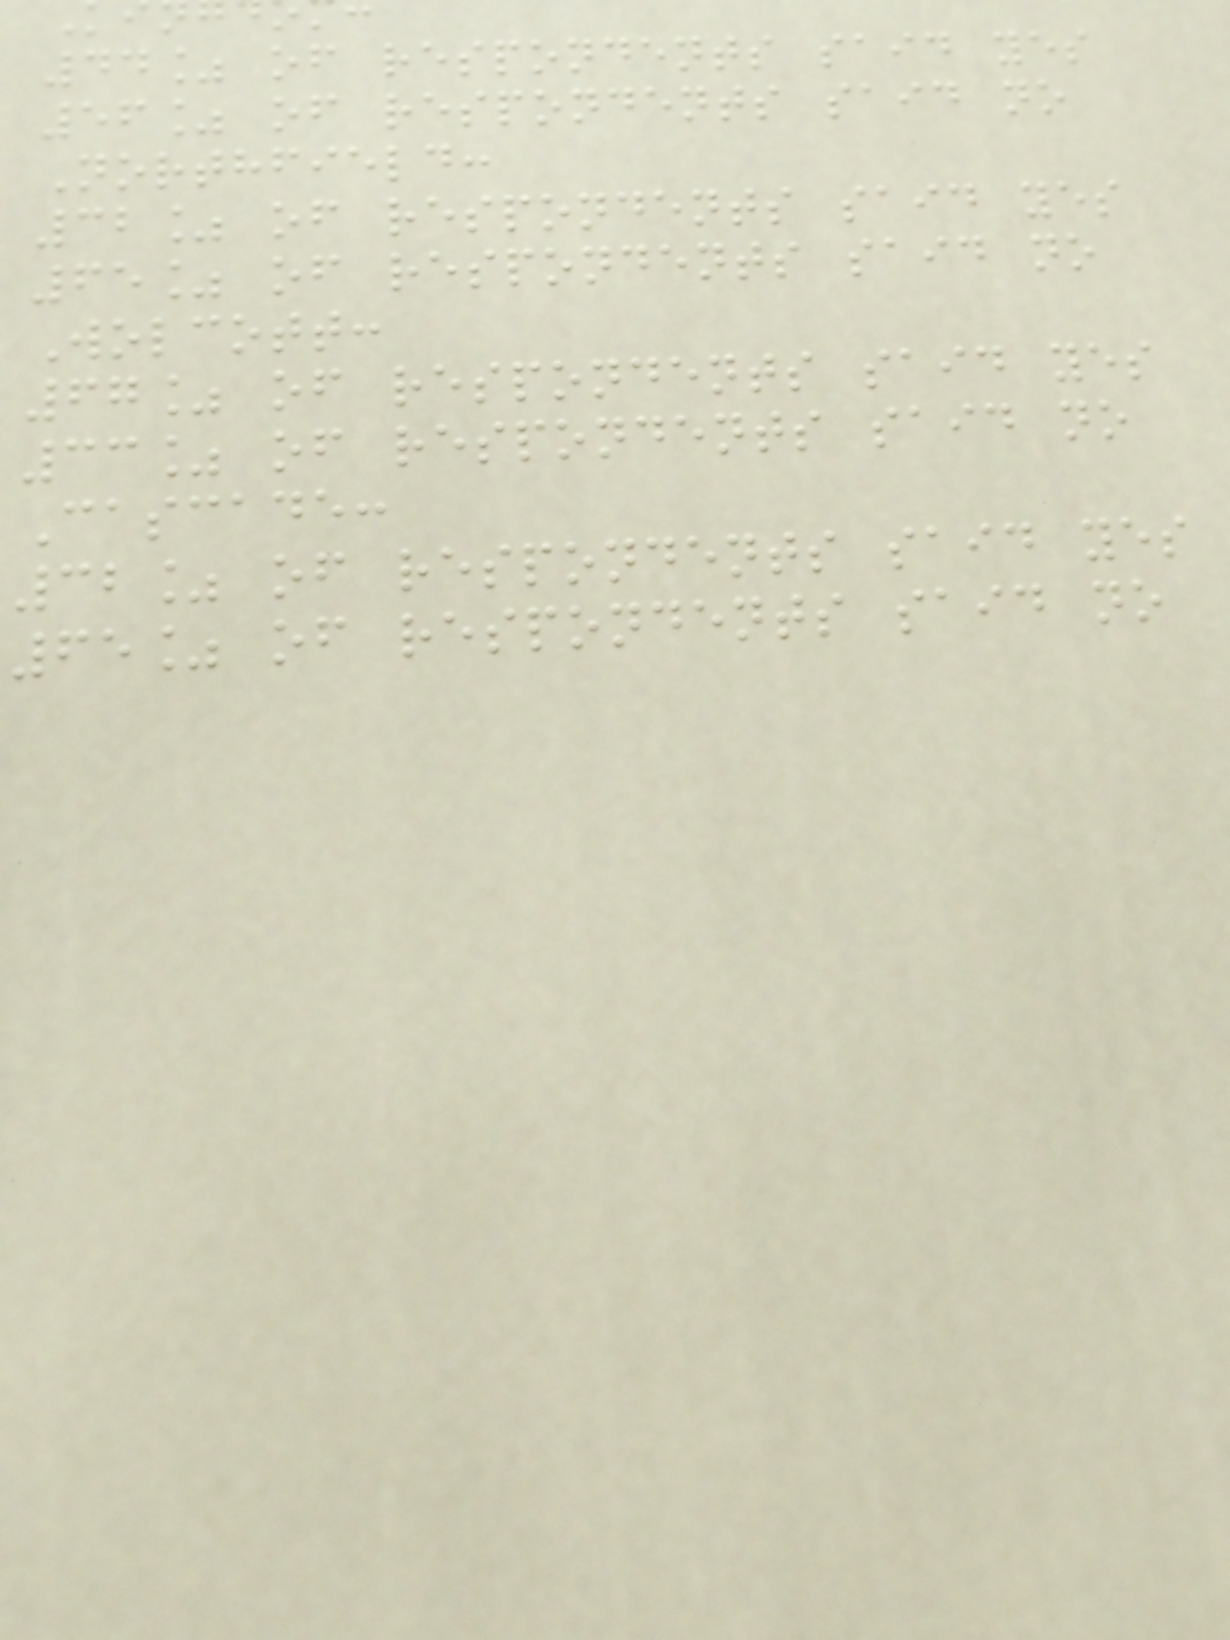44% of respondents said yes
56% of respondents said no
Northfield:
32% of respondents said yes
65% of respondents said no
Wolcott:
67% of respondents said yes
33% of respondents said no
Cascade:
32% of respondents said yes
65% of respondents said no
